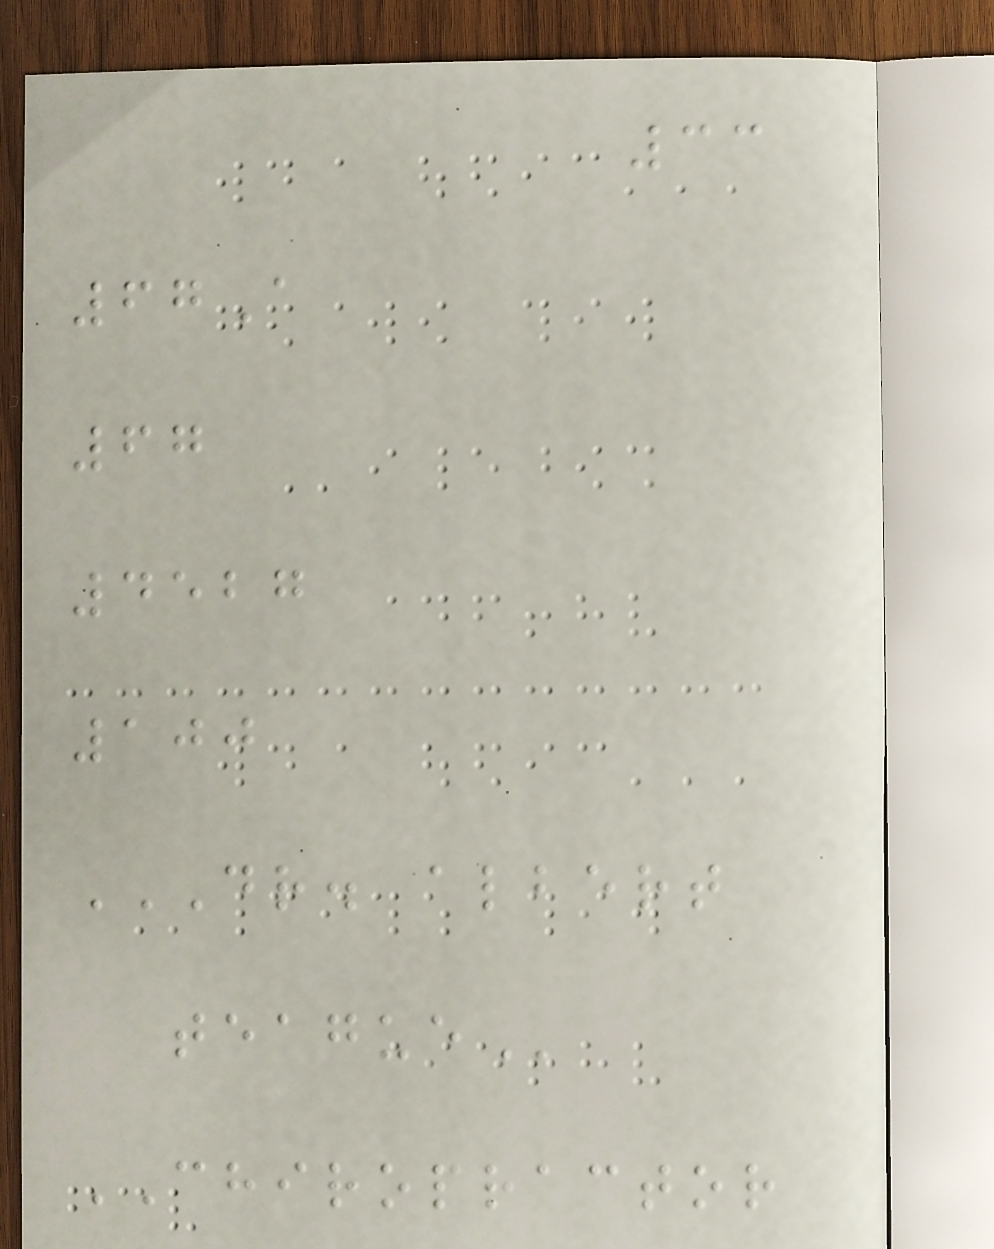33
67A
67
4527
100
DR. ALBERT
TEAGUE
CHIROPRACTOR
